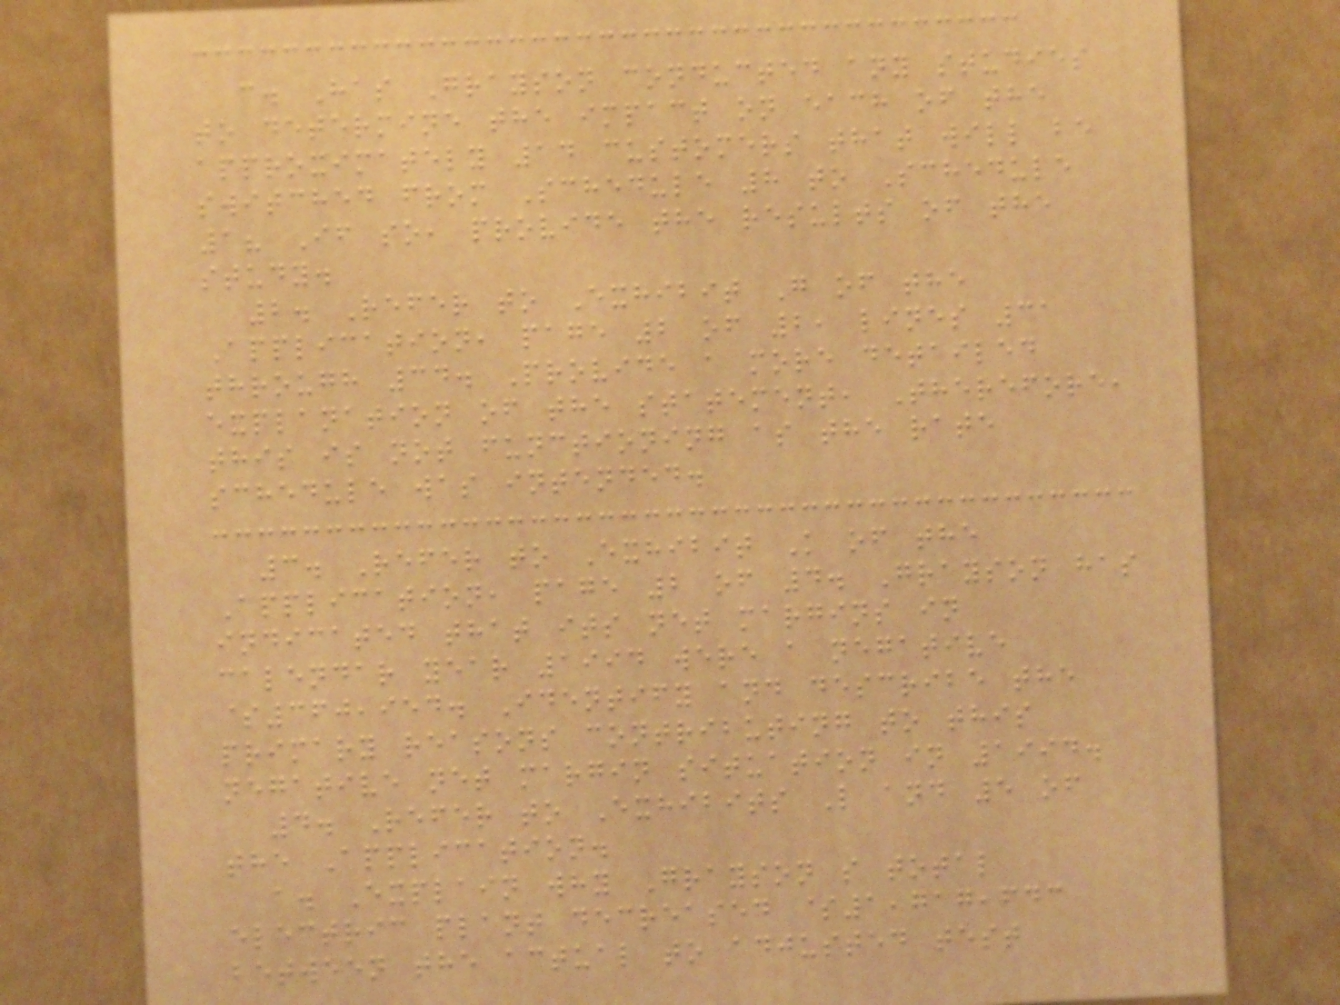c. Has Grayson conducted any studies
to determine the impact on each of the
approximately 14 customers that will be
switched from Schedule 8 to Schedule
1? If so, provide the results of the
study.
2. Refer to Exhibit G of the
Application, page 2 of 2, lines 31
through 34. Provide a more detailed
explanation of the statement, Therefore,
this is not functioning as the rate
schedule was intended.
3. Refer to Exhibit K of the
Application, page 2 of 4. Grayson has
indicated that its net margins in
calendar year 1994 were a negative
$360,954. Identify and describe the
primary reasons contributing to this
negative net margin situation in 1994.
4. Refer to Exhibits L and 5 of
the Application.
a. Explain why Grayson s total
electric plant decreased $1,717,643
between the actual to adjusted test
